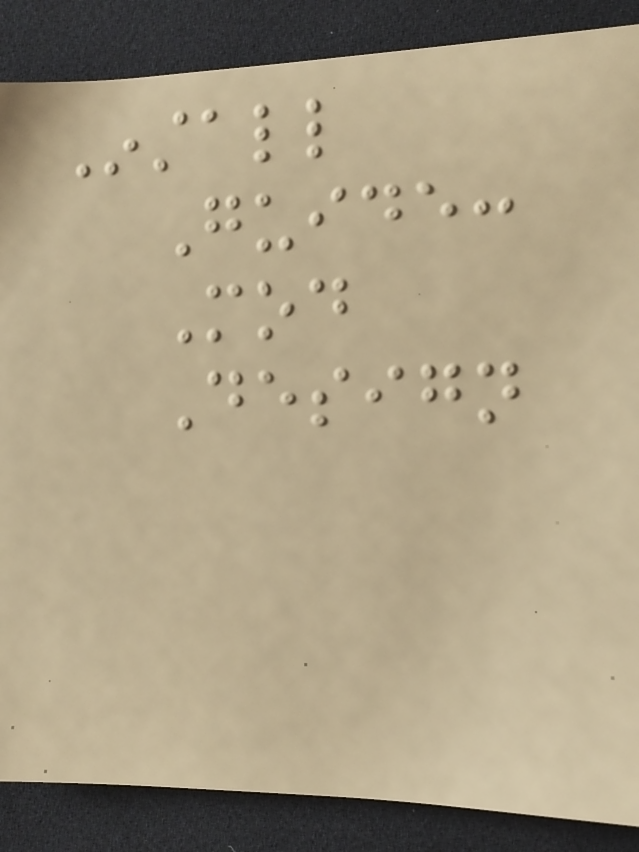Install
Guide:
Mod
Design
